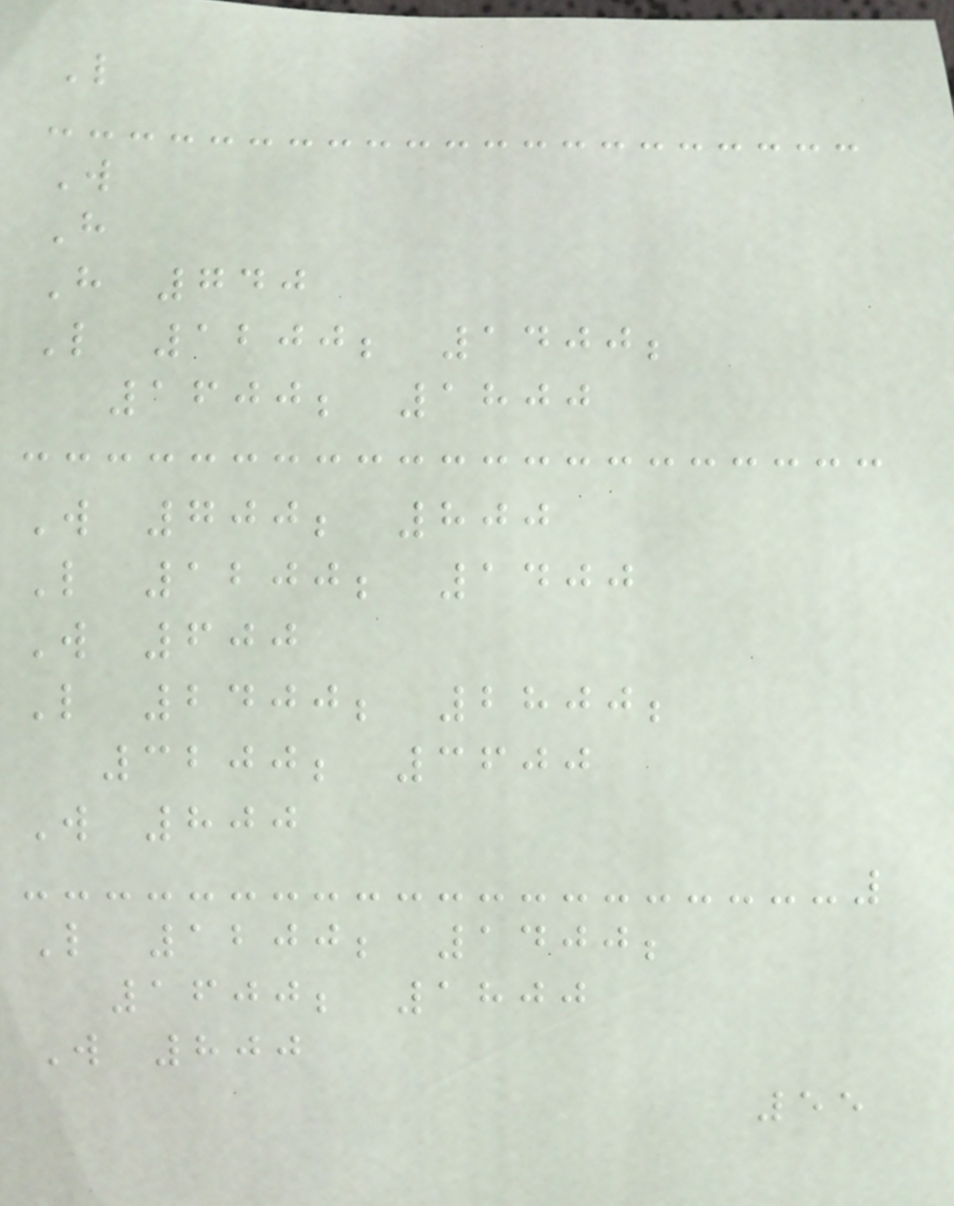L
W
H
H 740
L 1200; 1400;
1600; 1800
W 700; 800
L 1200; 1400
W 600
L 2400; 2800;
3200; 3600
W 800
L 1200; 1400;
1600; 1800
W 800
55
